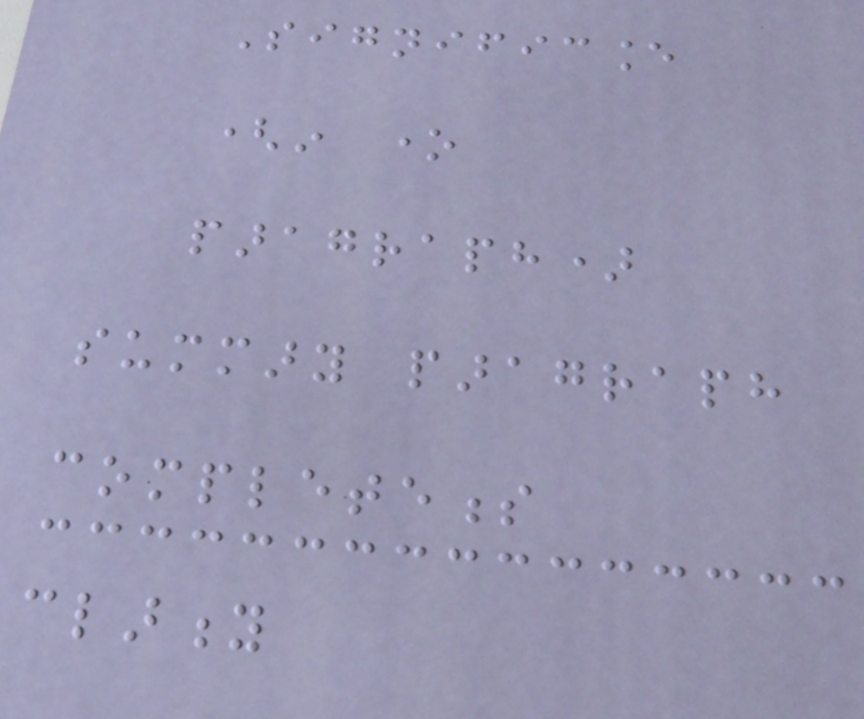Significance
(in one
paragraph)
summary paragraph
completeness
clarity
